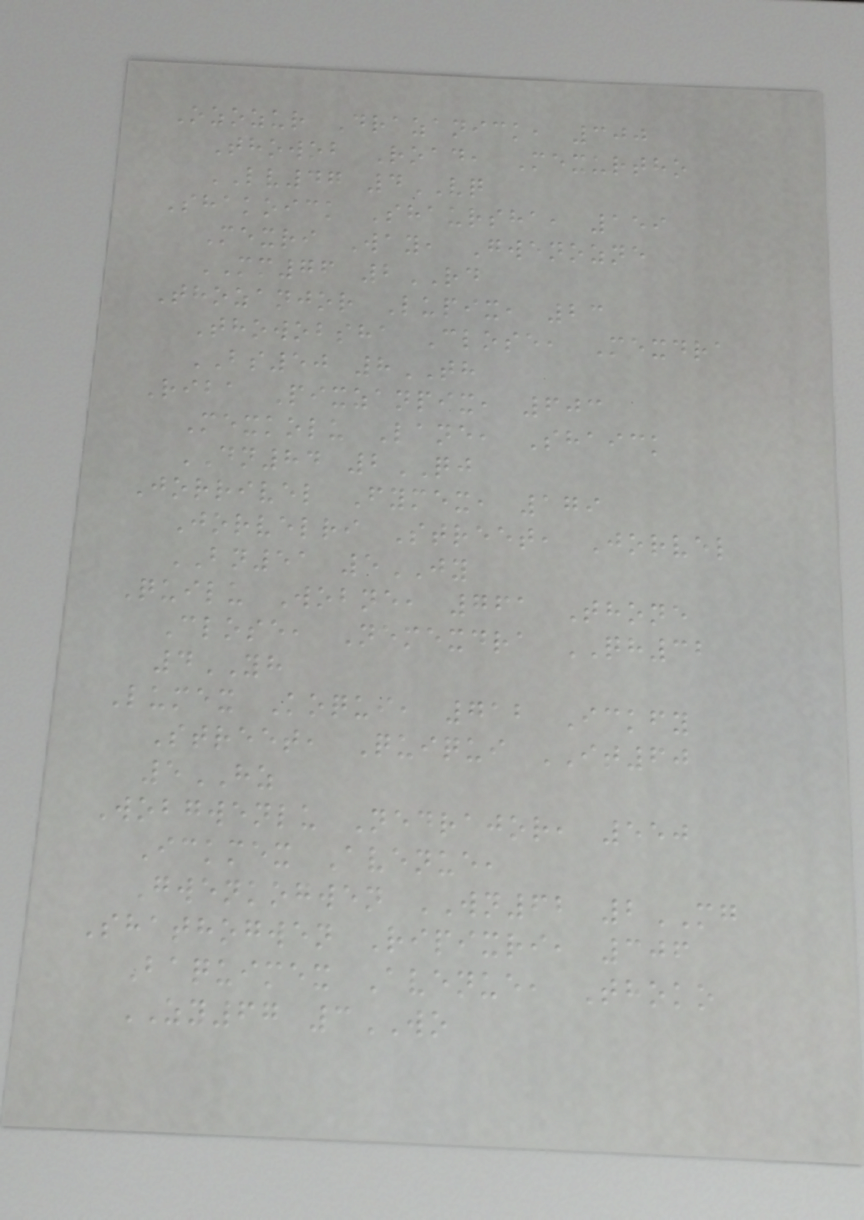Ozozur Drazanick, 300
Thowob Road, Mexurtho
LV47 4VQ
Shakoick Shaursha, 159
Mexri Way, Gwenozne
MM76 2RD
Thozanjor Lupix, 23
Thowobsha Close, Mexdra
BS50 8TH
Riba Pixzanpix, 603
Mexkolu Lane, Shaick
DN84 2QJ
Jorrivel Fymex, 179
Jorvelri Street, Jorvel
BN51 5JY
Quilu Wobne, 761 Thone
Close, Nemexdra QH32
4YH
Lumex Koqui, 712 Ickfy
Street, Quiqui IT60
5HZ
Wobgwenlu Nedrajor, 550
Ickmex Avenue,
Gwenkogwen WN62 2MG
Shathogwen Ripixri, 306
Baquimex Avenue, Thoko
ZY67 3WO
